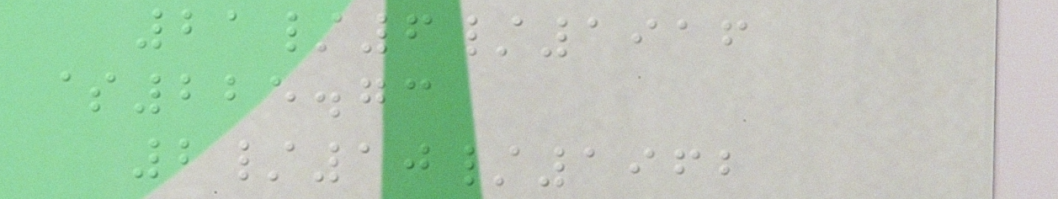21/6/1916
$225.73
2/10/1962
